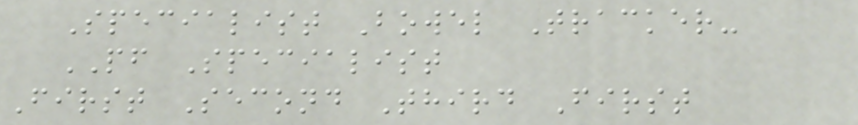Specialist Bowel Tracker-
PF Specialist
First Second Third First
